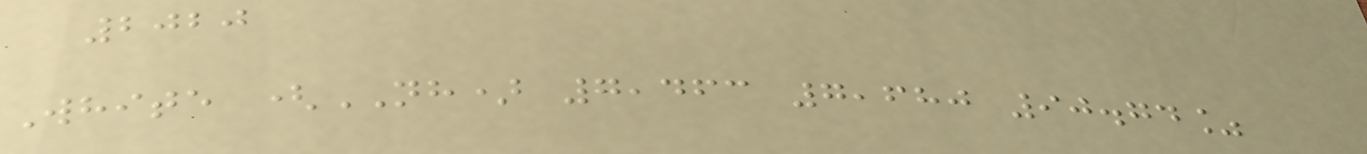2020
White (NH) 7,463 7,680 90.74%
